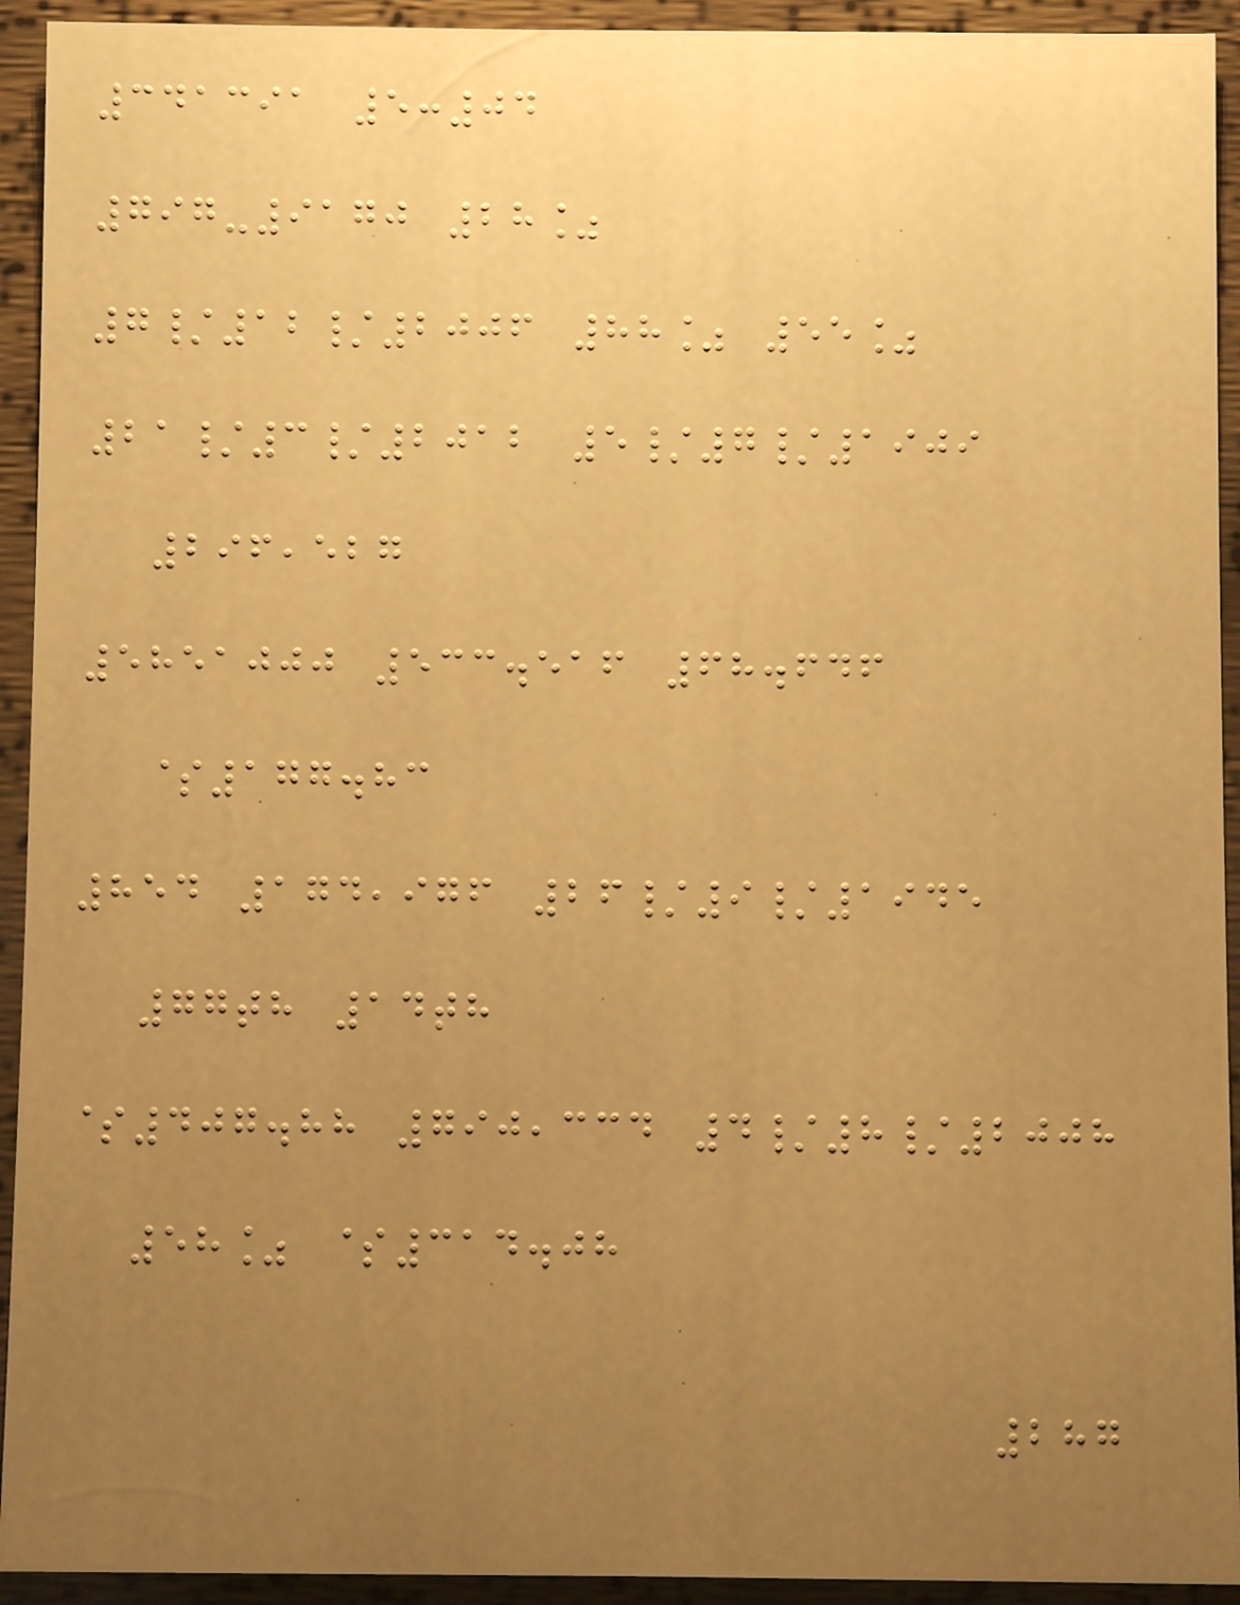341391 5:04
797-9170 28%
7/12/2006 88% 55%
21/3/2012 5/7/1909
296,527
5851000 533.516 68.646
$177.83
854 174,976 26/9/1945
77th 14th
$407.88 790,334 4/8/2008
58% $314.08
287
